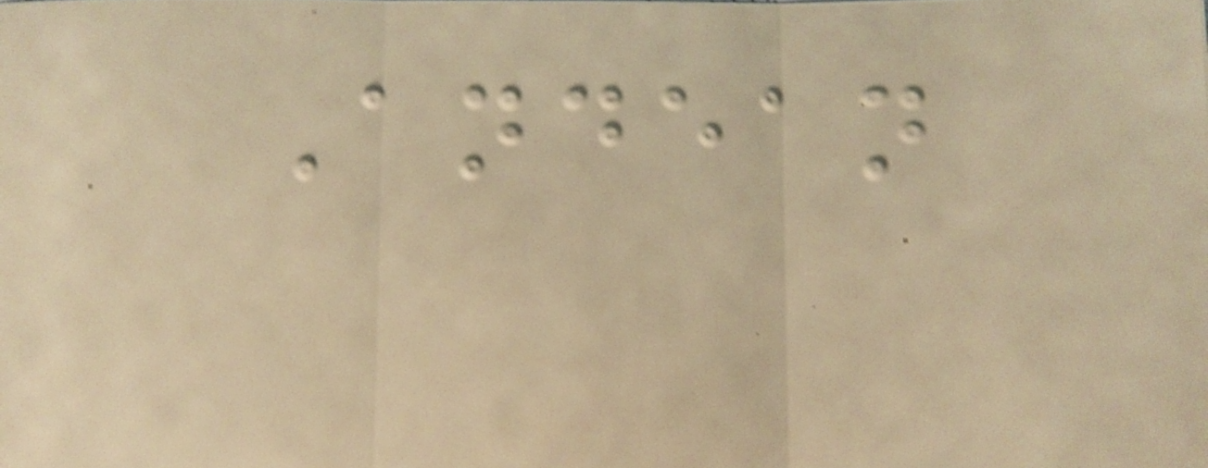Andean
